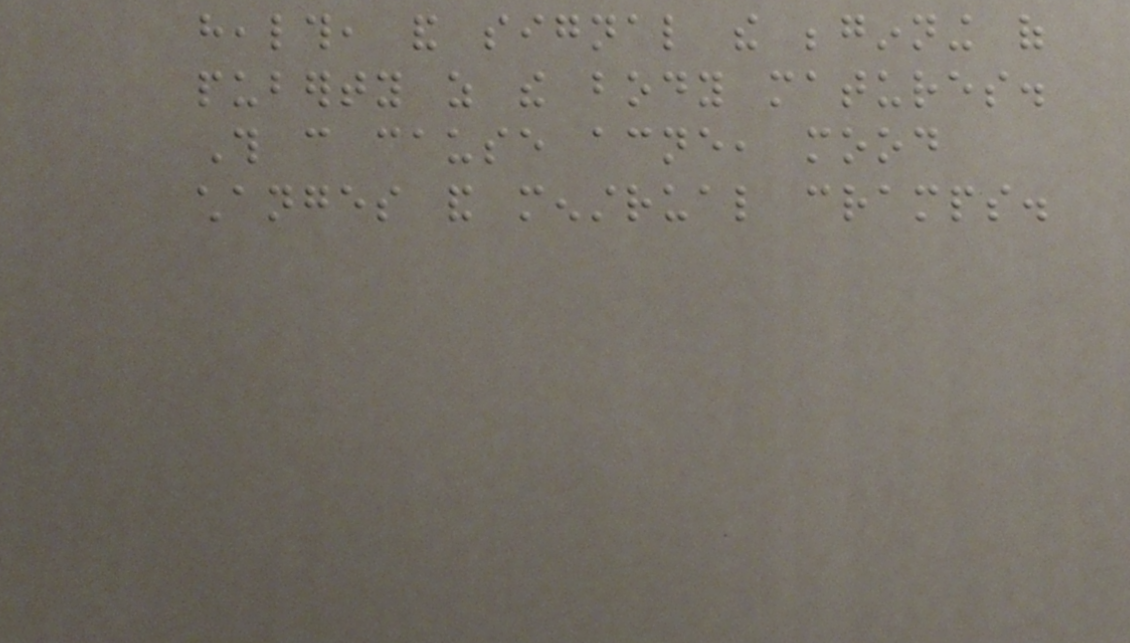health, and signal the beginning of
puberty as the body matures.
This can cause acne, mood
changes and menstrual cramps.
